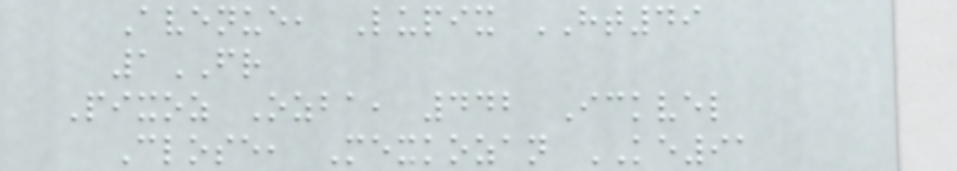Avenue, Lupix HT49
1FR
Pixoz Ozba, 442 Ickvel
Close, Mexkozan KE91
